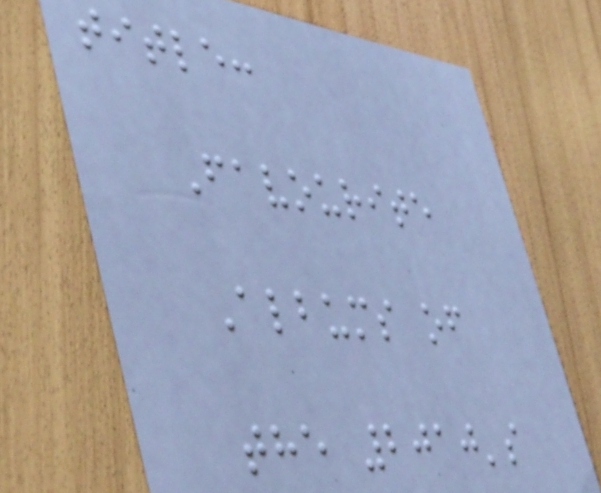title:
Favourite
Albums of
the 2010's
